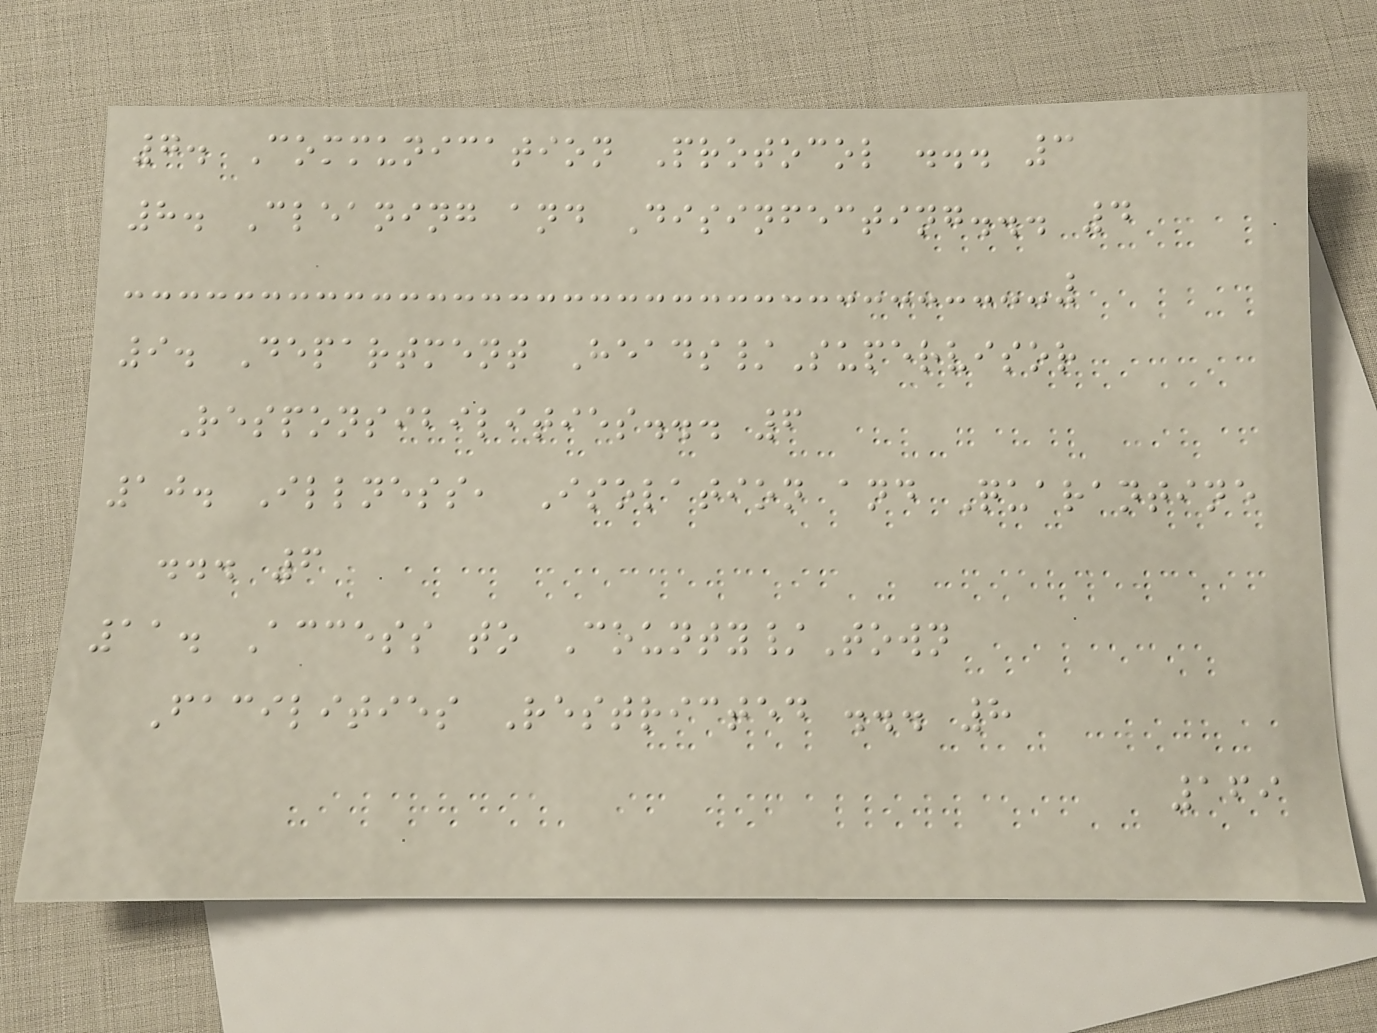7. Communication Protocol ... 3
8. Cleaning and Disinfecting... 4
9. Department Heads/Supervisor
Responsibilities... 6
10. Illness, Isolation and Quarantine
... 6
11. Access to County/Town
Facilities Restricted ... 8
169
